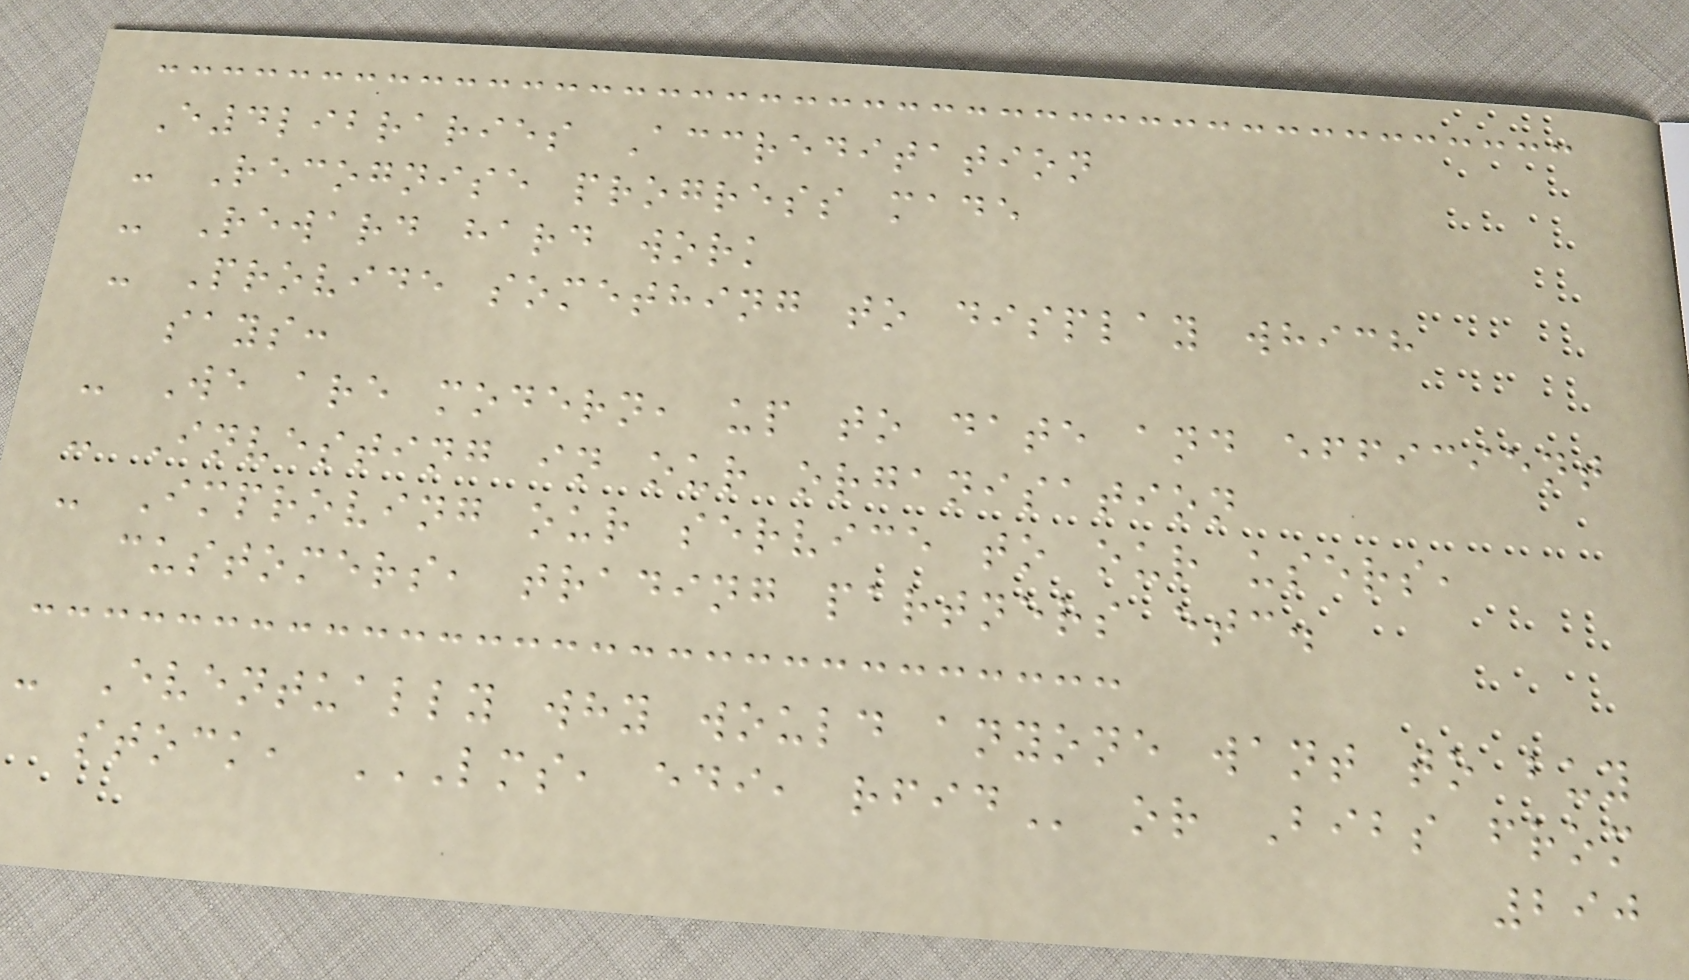E4libraries Accreditation
- Recognise progress made
- Reward hard work
- Provide something to display which
says:
- We are modern, up to date and efficient
- Investing in our organisation
- Improving our service to our users,
customers, trading partners etc.
- Eventually why would anyone want to buy
stock, LMS, EDI, RFID or Bibs from
290
